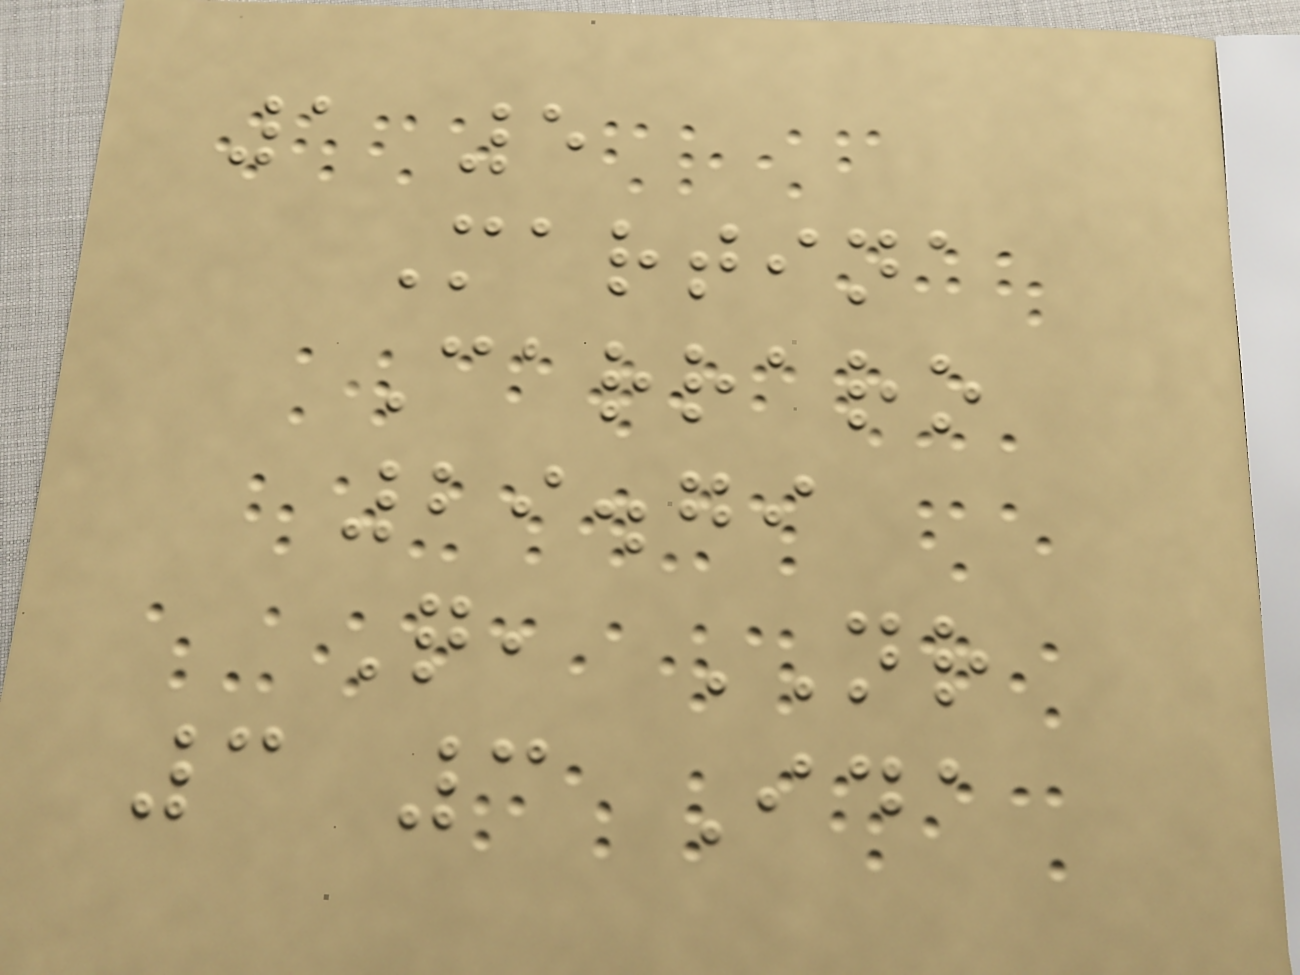1 5
Martina
Carraro
29.79
Q, NR
3 3 Ida
